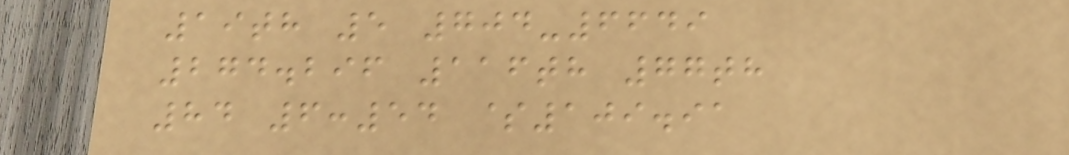19th 5 704-6649
274.296 116th 77th
84 6:54 $109.91
